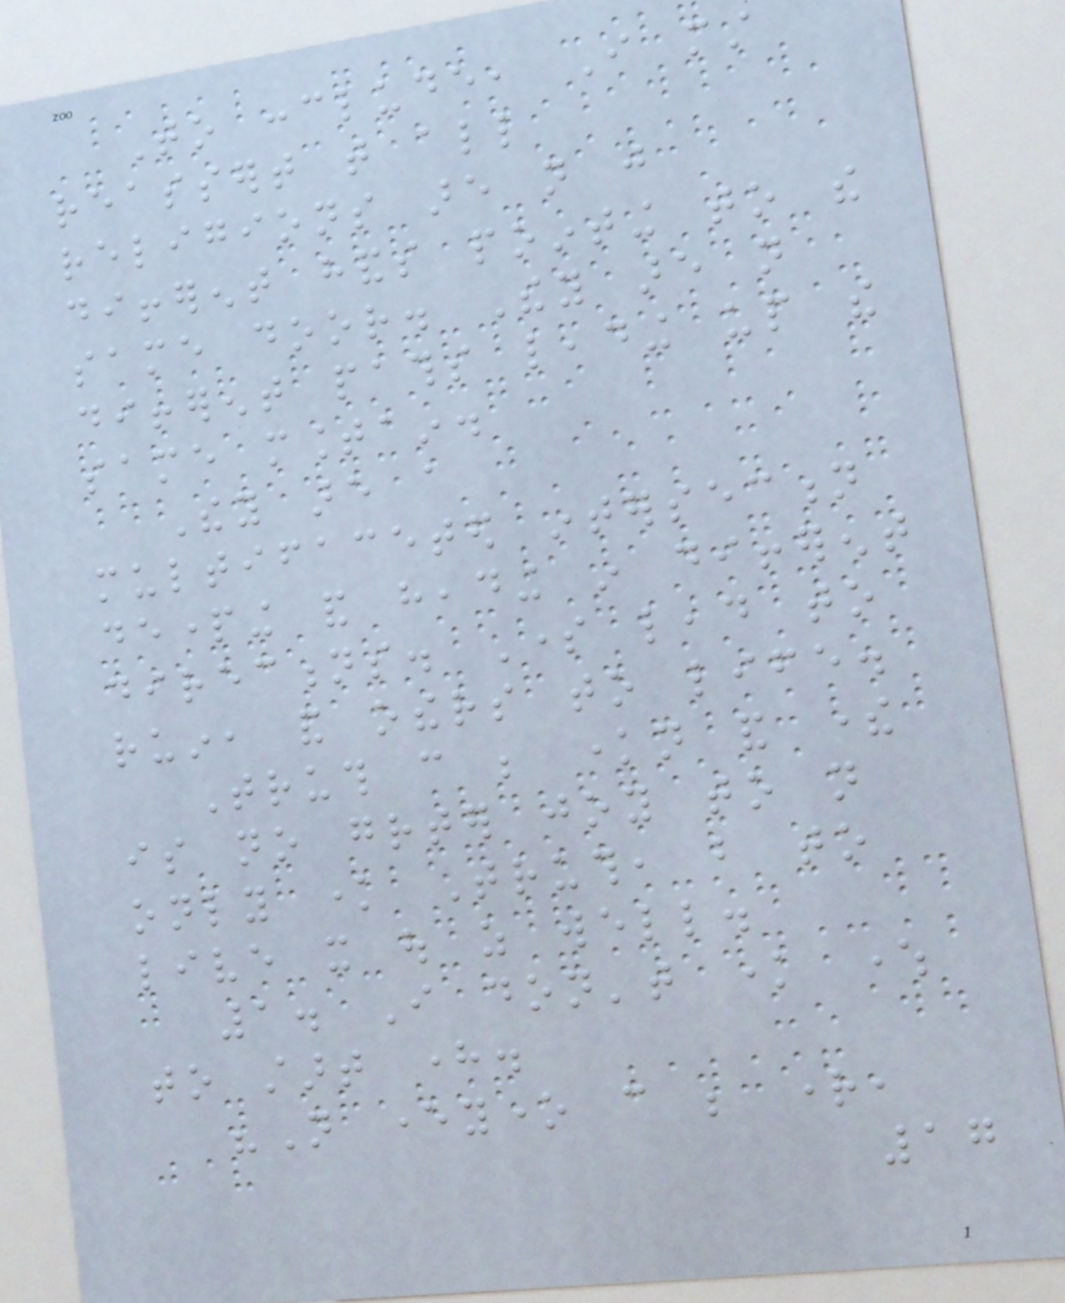To conclude, I must
reassert that all
religions are not just
different hands pointing to the
same door. They are not
different paths leading up the
same mountain.
They are a
multifaceted intersection
departing and heading in different
directions. Some lead to
ruin, and others to life.
Truth can be known and there
is no greater joy to not
only know Truth, but to
live it out as well.
1. I don't know where
to start here.
"Not everyone can be right,
17
